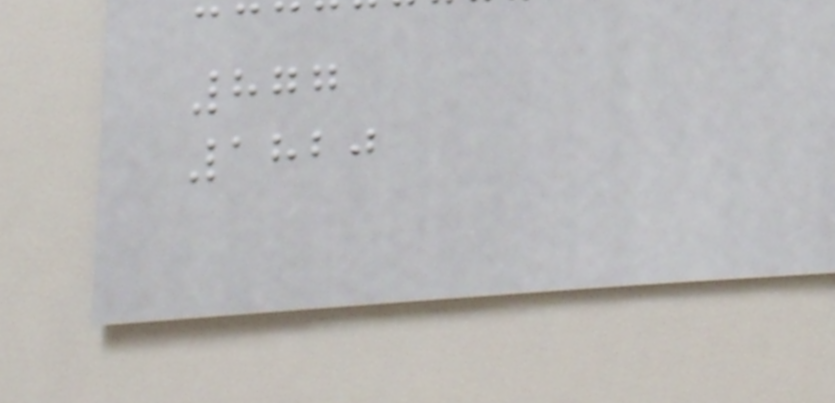877
1820
